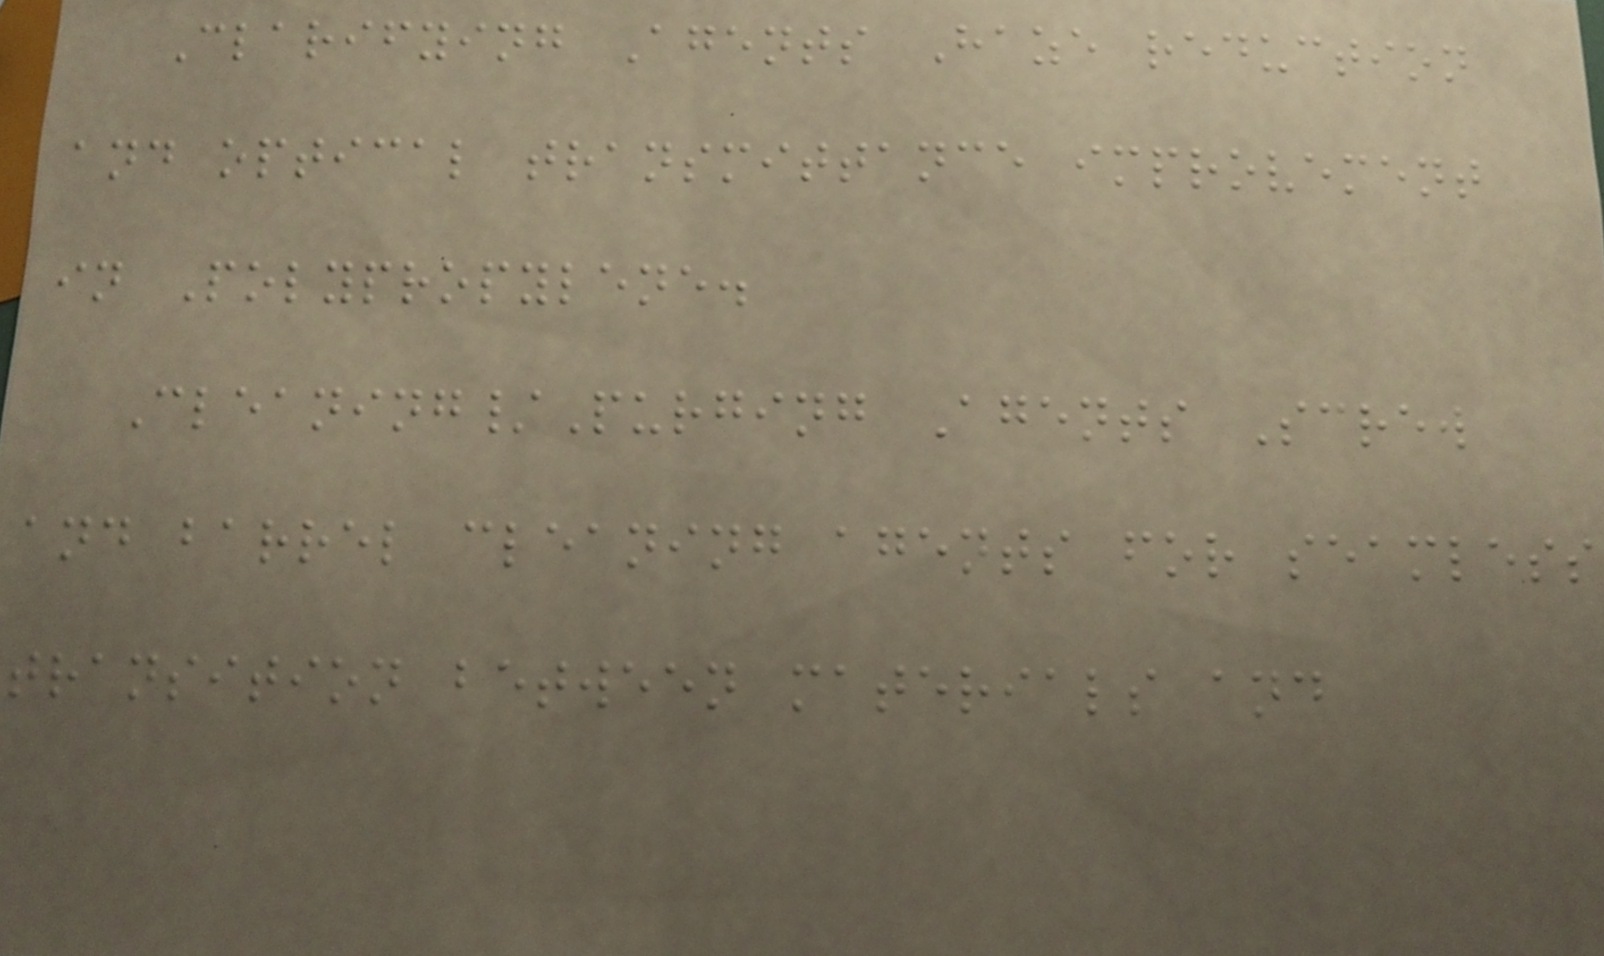Clarifying Agents Haze reduction
and optical transmittance improvement
in Polypropylene.
Cleaning/Purging Agents Screw
and barrel cleaning agents for seamless
transition between materials and
